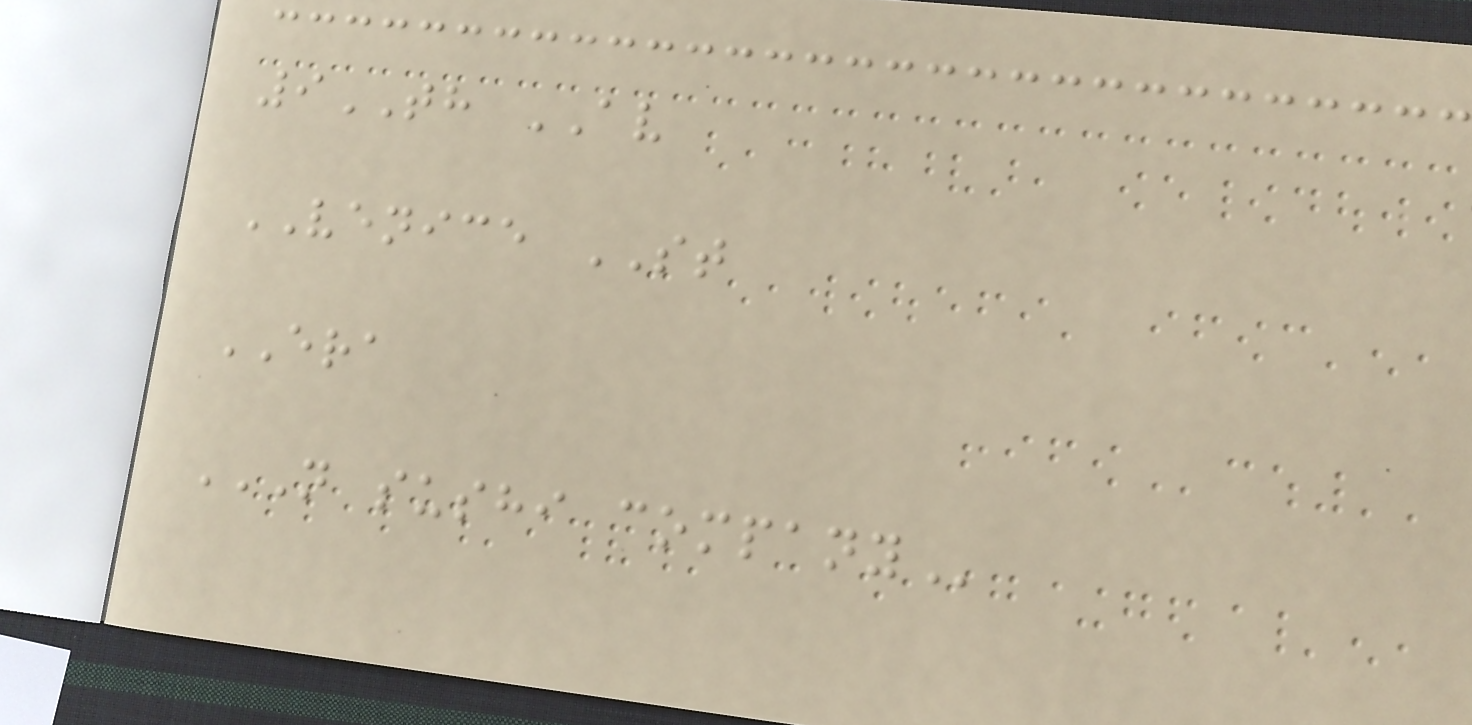9TH AV
VENICE ST
ERA
N SUSHI COMPANY
